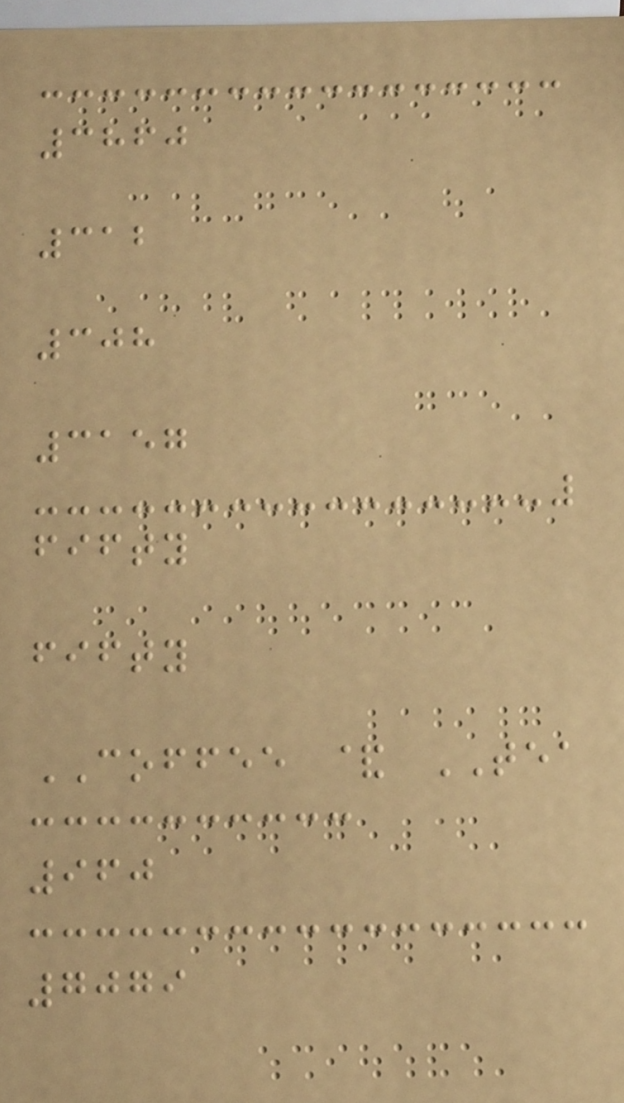3860
312
308
3157
fifty
fifty
COFFEE & TEA
960
7079
